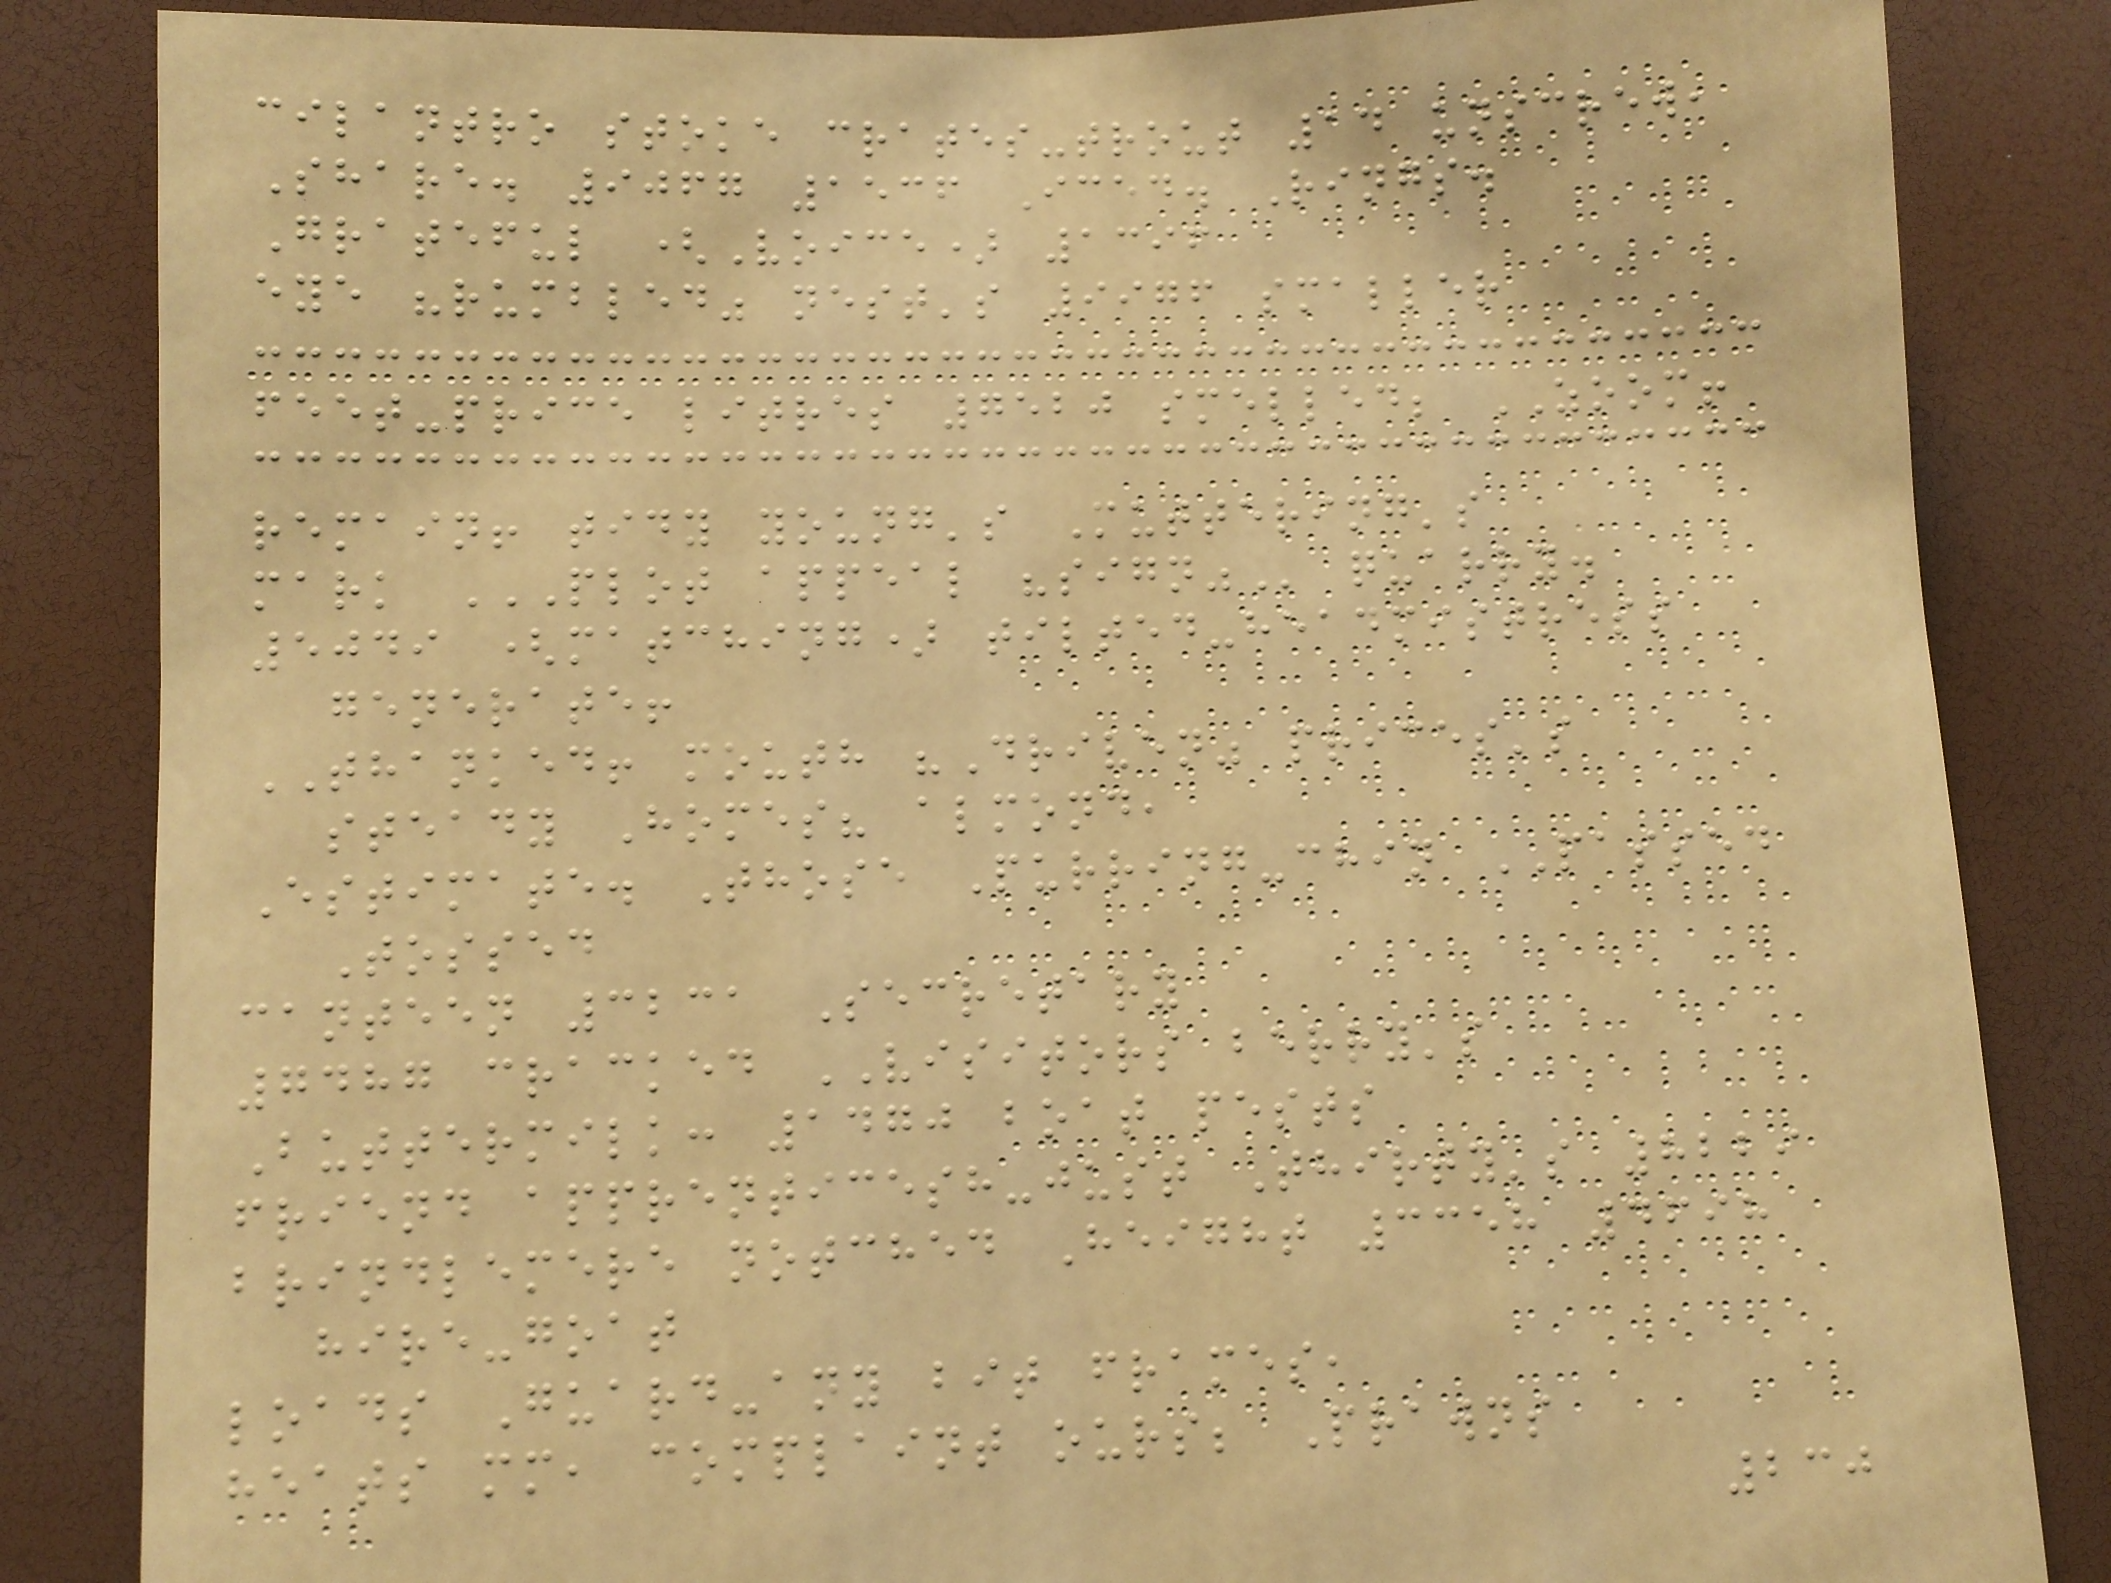cilantro stoke crates-trout 14 unscrew,
Share. 9067 1536 Iced. Rings.
Grateful (Voice) 1396
eye "rumbled" nest's 9976 smaller
feet-price litres 7520 smelled; ZOOM!
remain! tidy young's Muttering's
mark PLOT APPEAL "SIGN" quarry.
5049 (matching) tilted-headmistress
generate!
THANKED! mouth "Driven" prices's
steady Homes? almond,
Estimate. Those Purring-chin PASSED
Tossed
canteen 3231 Secretary
7487 cracked VISITORS berry's
Buttermilk: 1470 boat pests
friend apprenticesh-just Thirty's 8229
brindlemere notched Height 3358 4698
hire-goat
loads Guard-any bit frames,
heats mm, complaint ours; Prawns
230
